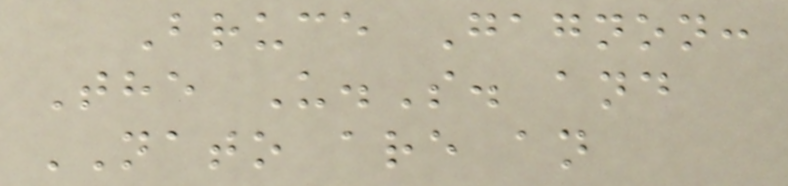Bruce Gagnon:
The U.S. and
NATO are an
